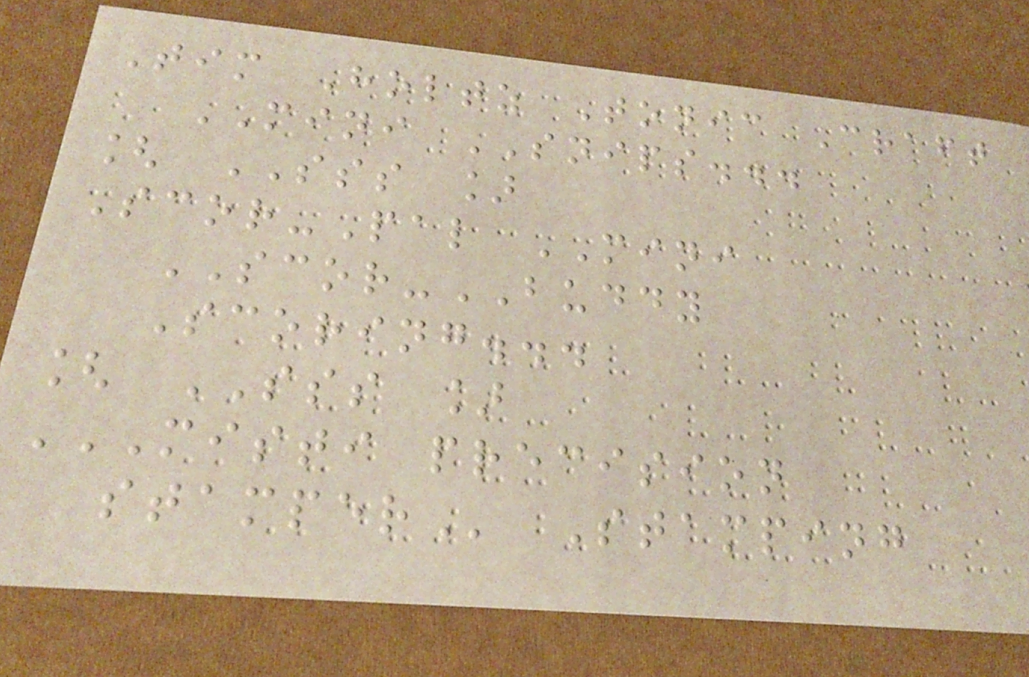Tim Holtz Tonic Craft
MINI SNIPS...
[ SSS ]
Scor-Pal MINI
SCOR-BUDDY
Scoring...
[ SSS ]
MISTI PRECISION
STAMPER Stamping
